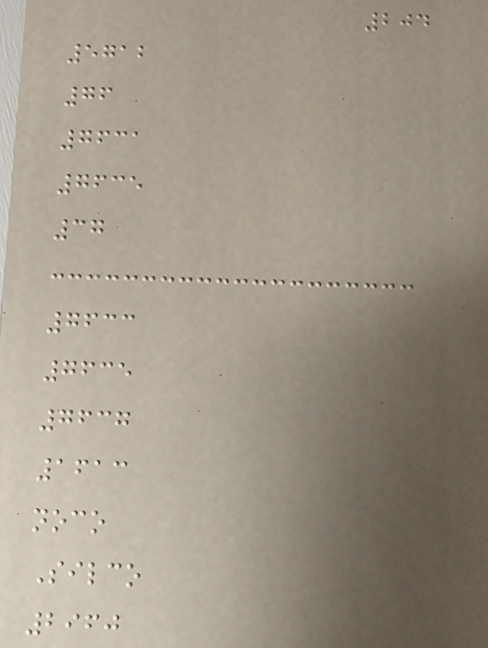204
5712
76
7631
7635
37
7633
7635
7637
1613
noco
Silco
2960
